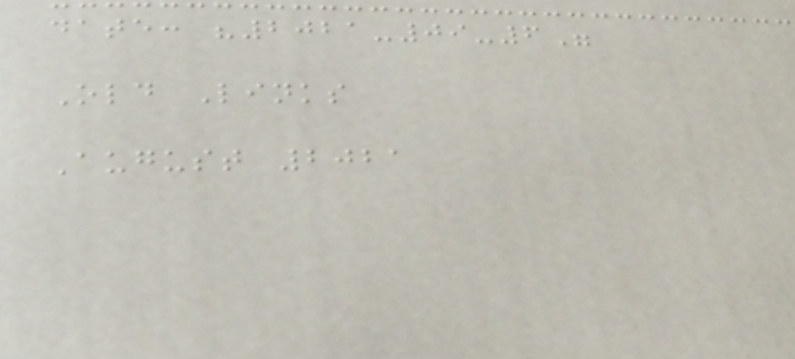date: "2021-09-6"
Old Links
August 2021
